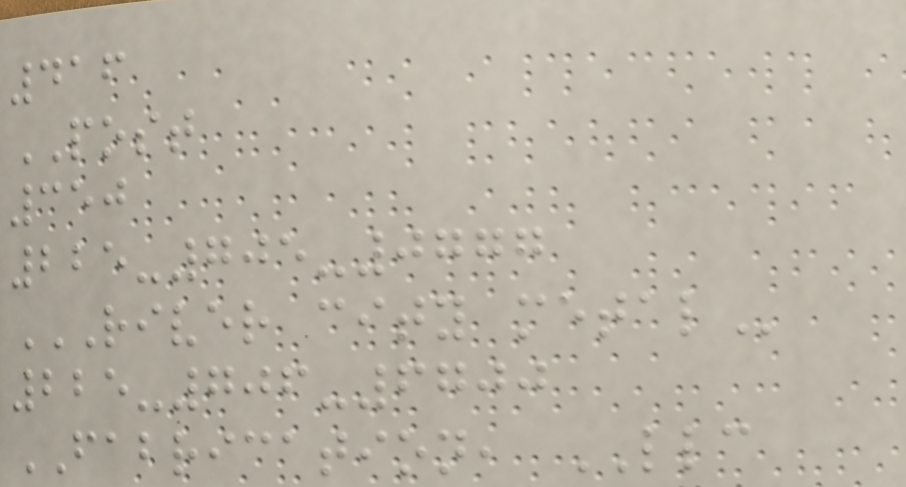416
POST
350
225-705-0777
RIVER CITY METAL
225-706-6700
FABRICATION, LLC
